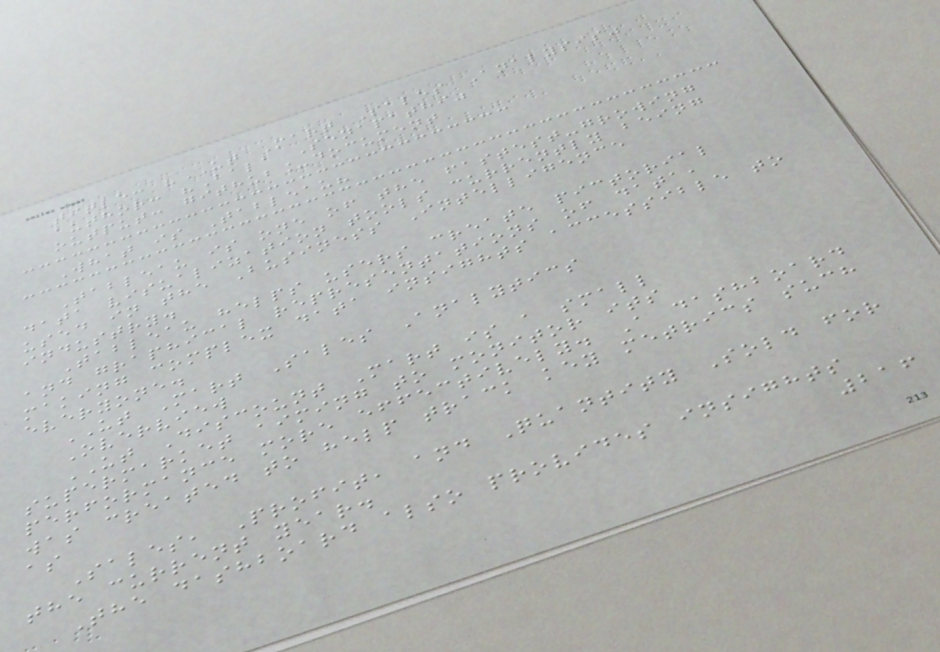title: "UT Mart Sales Analysis"
author: "Bala Senapathi"
output: github_document
What is Tableau?
Tableau is one of the fastest-growing
data visualization tools currently being
used in the Business Intelligence
industry.
Tableau helps users create pictorial
and graphical representations of data,
making complex data insights accessible to
everyone.
UT Mart Sales Analytics
Overview
UT Discount Mart is a small
supermarket aiming to monitor its
performance more effectively. A dashboard
was created to help track key metrics such
as
Sales, Profit, and Quantity Sold for
the current year.
The dashboard also provides insights
216
